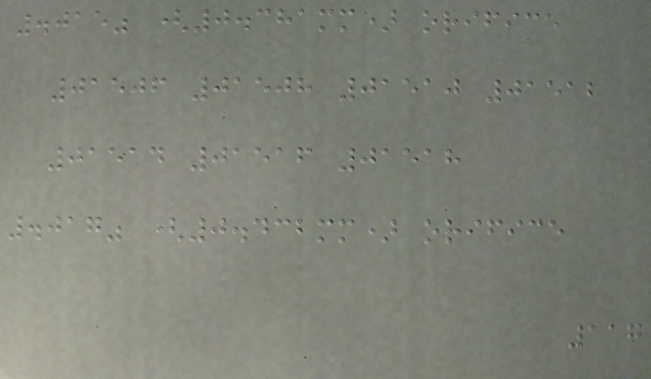.015" (0.381mm) orifice
01506 01508 01510 01512
01514 01516 01518
.017" (0.432mm) orifice
117
